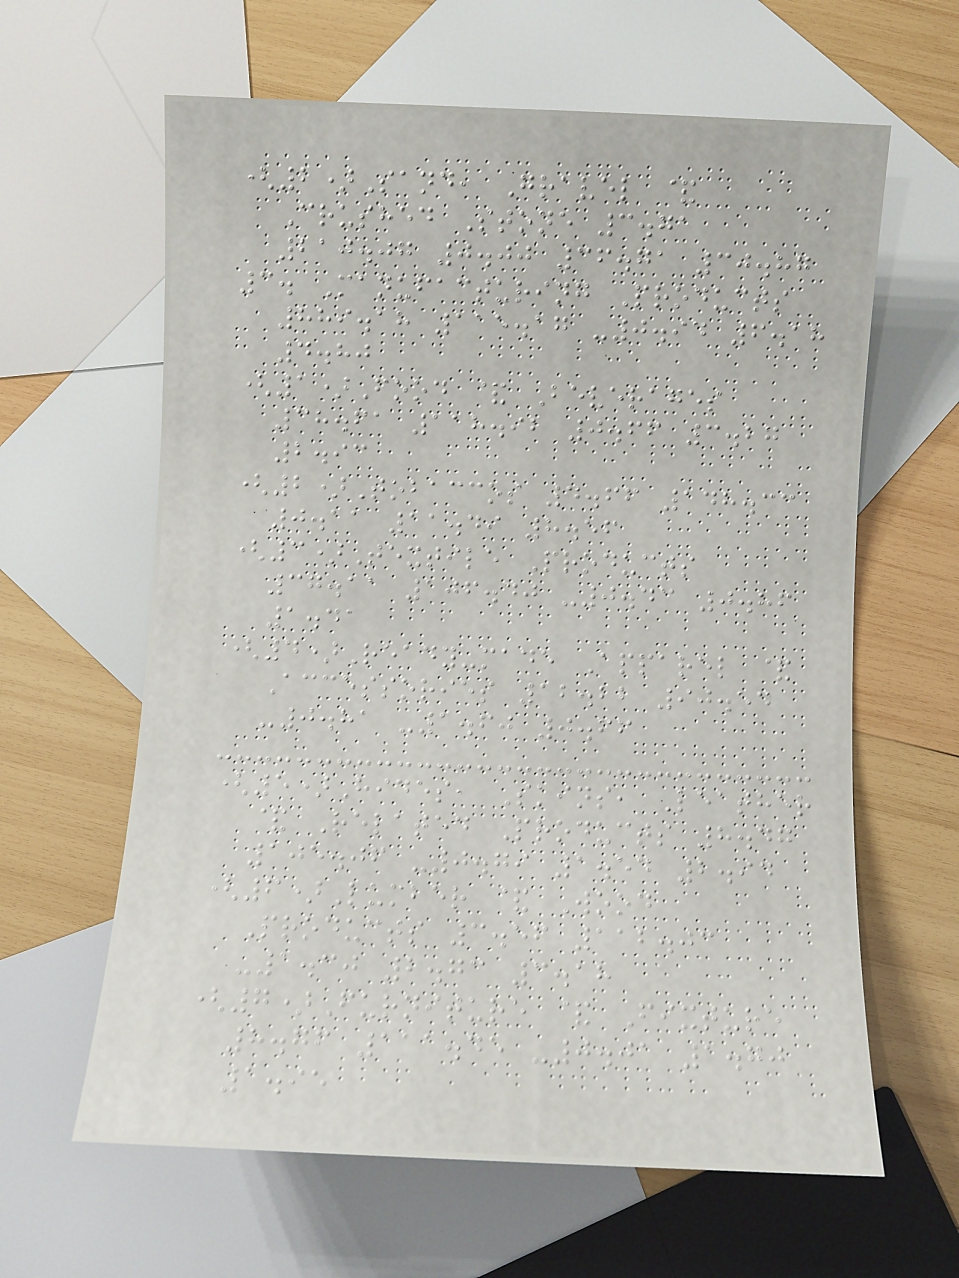(2)Sand, Gravel &
Crushed Stone 3.71
210.07 0.00 36.71 30.87
3. Manufacturing Products
889.18 115.17 -0.94 6.18
4.80
(1)Food & Beverages
38.61 118.92 0.66 3.27
2.93
(2)Tobaccos 4.66 148.33
0.11 11.49 8.56
(3)Textile Products
37.11 106.40 -0.43 0.86
1.41
(4)Ready-made Apparel &
Accessories 12.22 90.54
-0.81 -1.60 0.66
(5)Hides, Skins, Leather
& Related Products 8.47
105.06 -0.79 1.54 2.94
(6)Lumber & Wood
Products 3.56 112.03
-1.30 2.73 3.18
(7)Furniture & Fixture
8.76 111.45 -0.01 1.70
1.95
